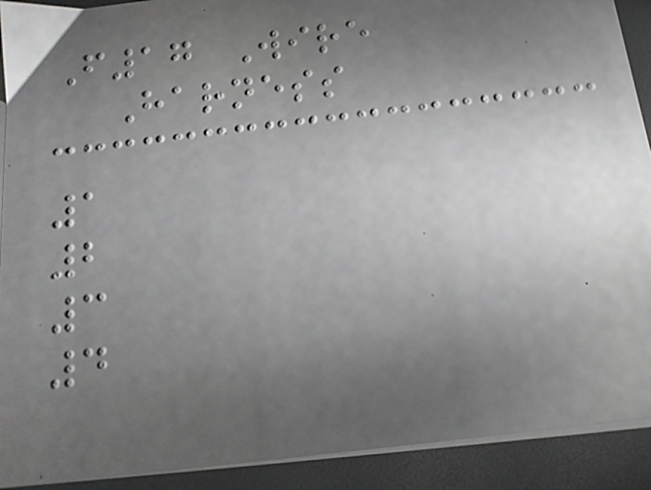F17 Wire
Harness
1
2
3
4
